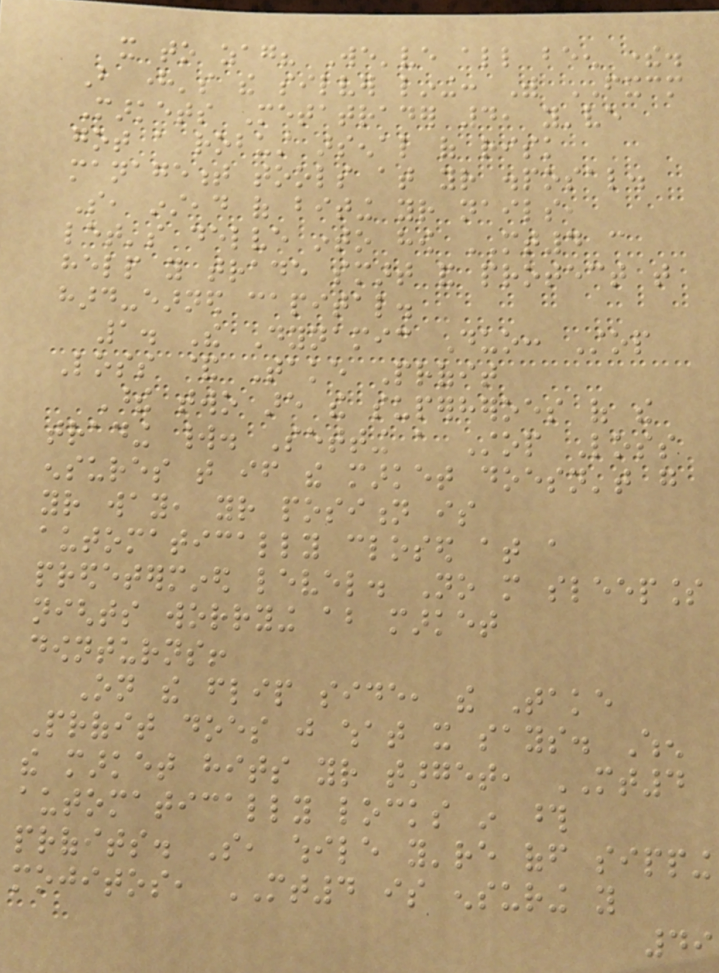it to zag? We've all been there.
But here's the silver lining: With FXCM
Markets Metatrader 4, you've
got a robust arsenal of risk
management tools at your disposal.
So, instead of biting your nails,
let's delve into how MT4 can
help you trade smart and protect that
hard-earned capital.
1. The Dynamic Duo: Stop
Loss & Take Profit
These two are the superheroes of the
trading world. Setting a Stop Loss
ensures that if the market doesn't go
your way, your position is
automatically closed at a
predetermined level. No more sleepless
nights worrying about market
downturns!
On the flip side, the Take
Profit does just what it says. When
the market hits your target, MT4
automatically locks in those
profits. So, while you're off sipping
mojitos, MT4 is ensuring you
49
